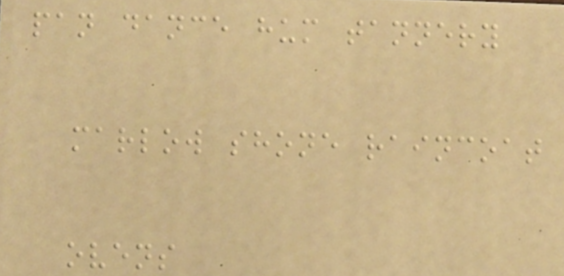pan dance hum tannery
marlow shone raincoat
ovens
